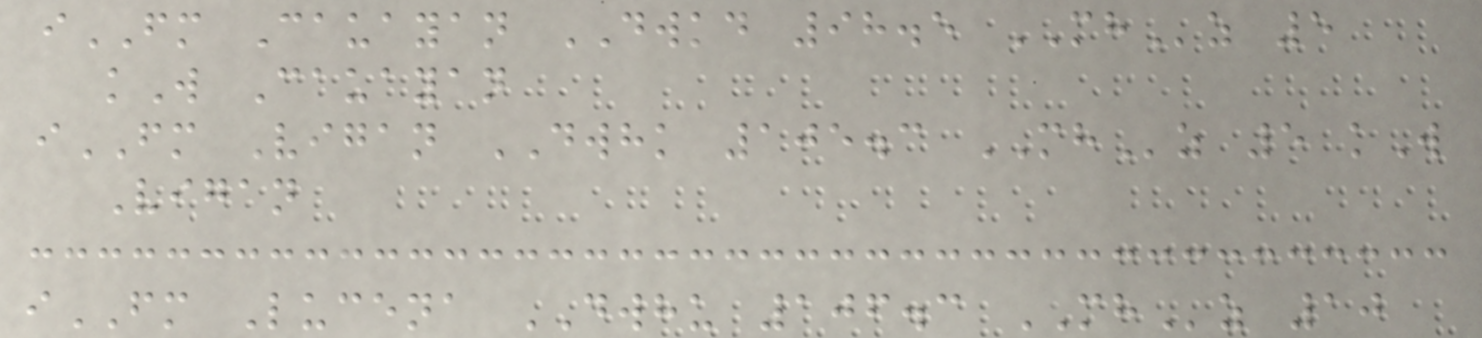iFM Cauayan DWKD 98.5 MHz 5
kW Cauayan
iFM Vigan DWHK 105.3 MHz 5 kW
Vigan
iFM Lucena DWHU 106.3 MHz 10
